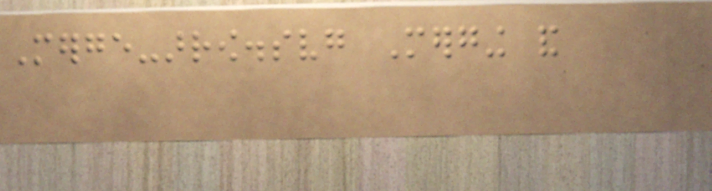Merge-arrow.svg Merging and
